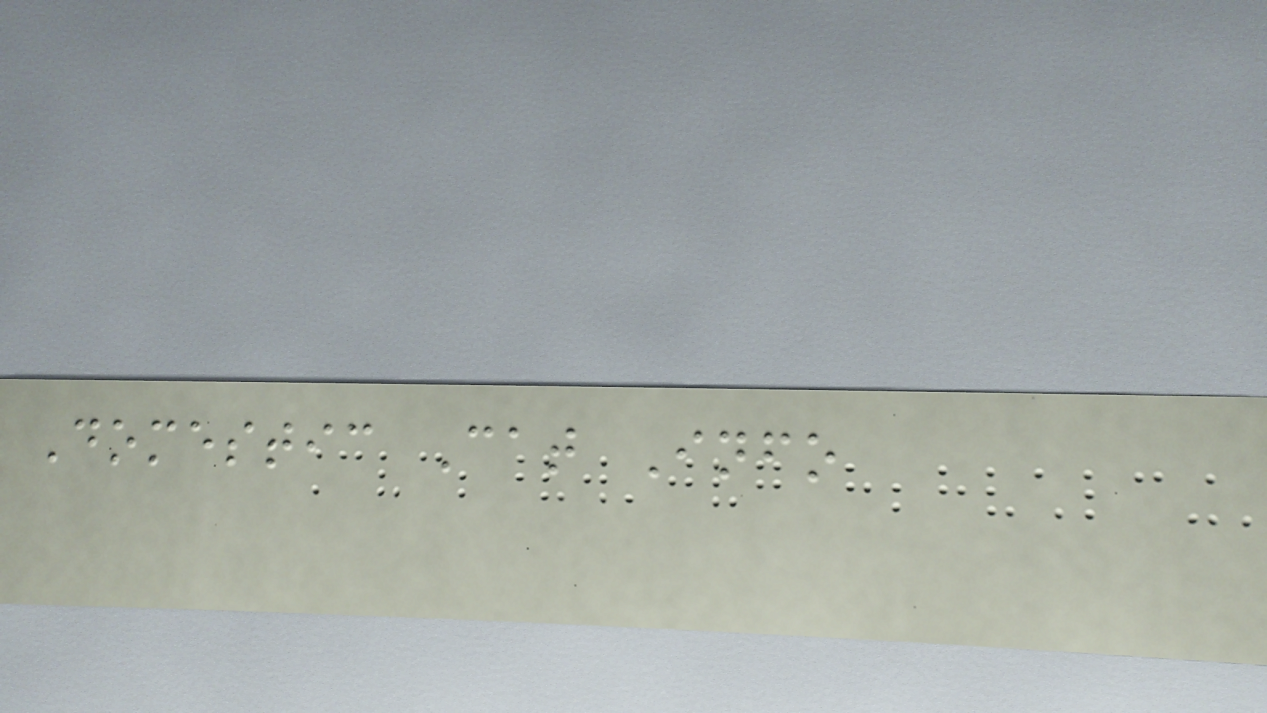Domestic Cat Info
